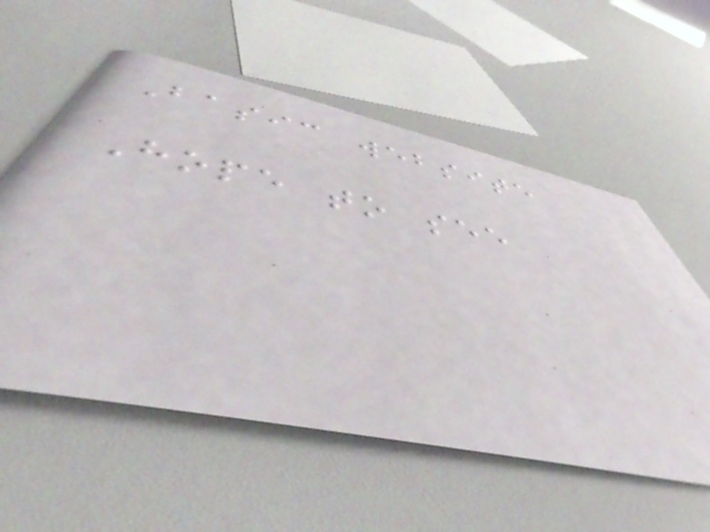Basic website
Hope to see
